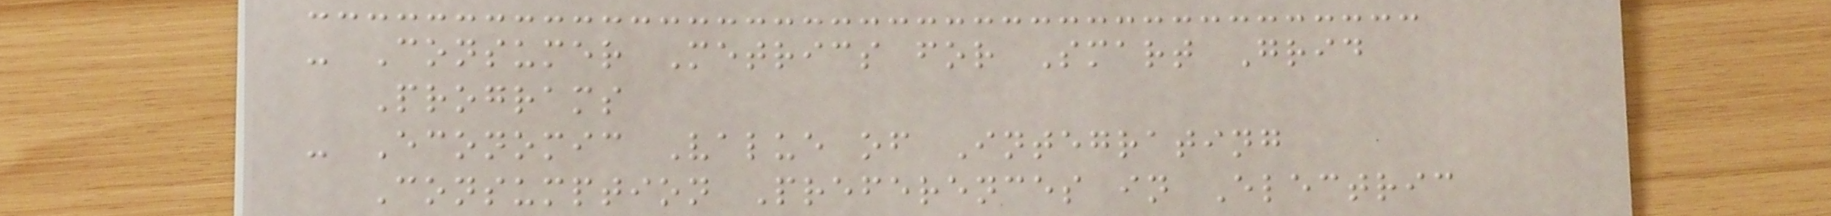- Consumer Metrics for Smart Grid
Programs
- Economic Value of Integrating
Consumption Preferences in Electric
